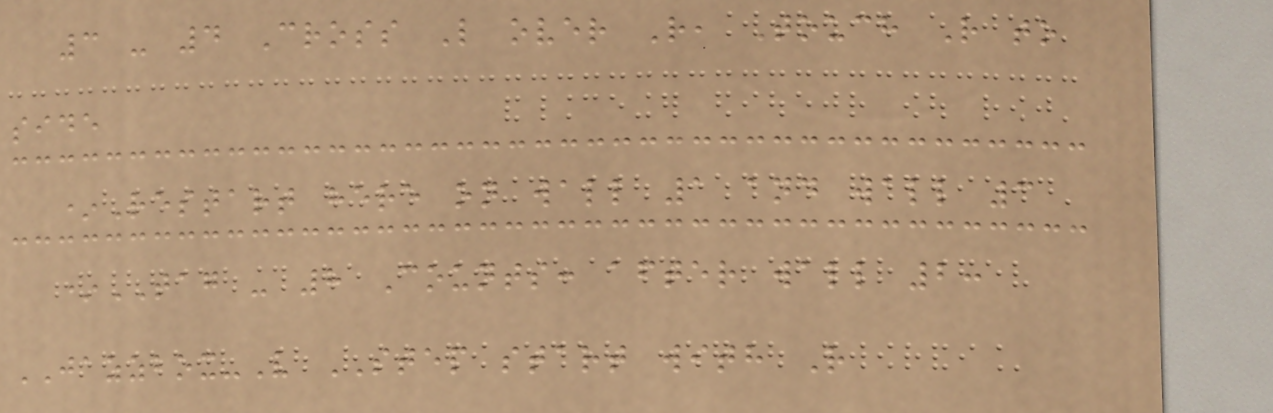3 - 4 Cross L over R, Touch R to
side
*Restart here on wall 1 and wall 3
*TAG - 8 Counts: after wall 2:
JAZZBOX-V STEP start with R
